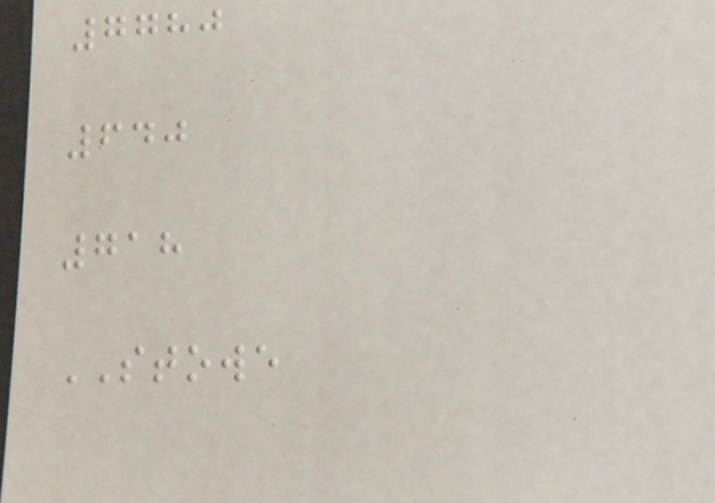7780
640
718
STOWE
